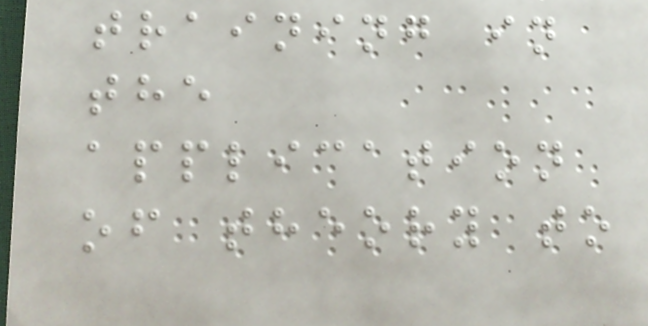training in
the
application
of theory to
